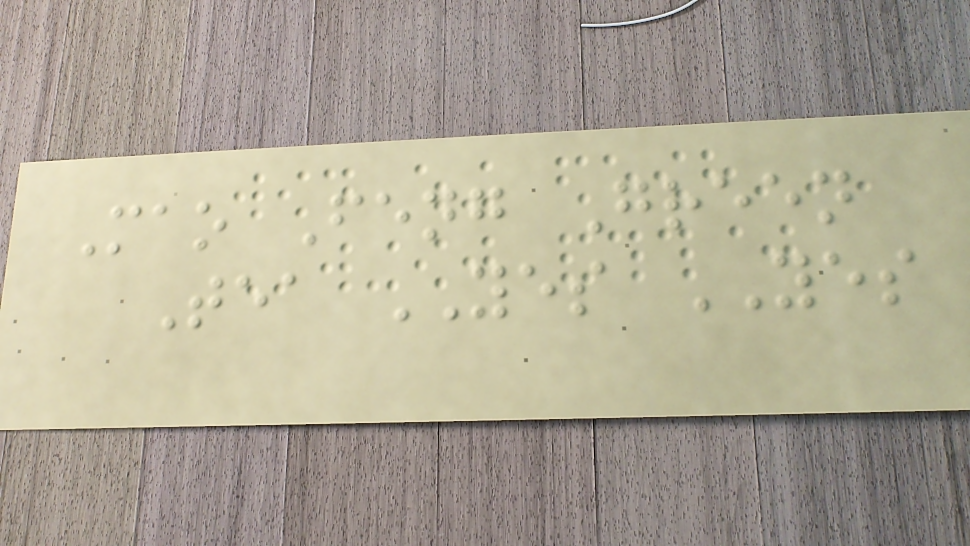Mao Feng Green
Tea YES YES
